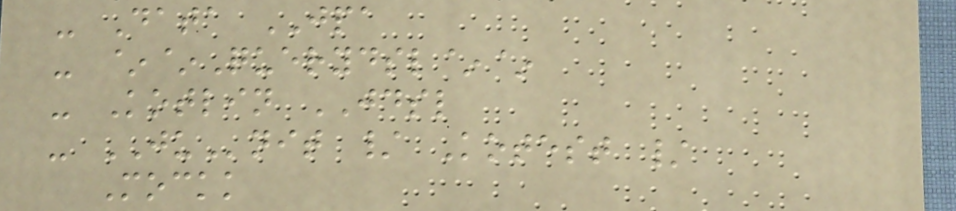- Data JPA
- ~~Querydsl~~
- Kotlin JDSL
- JUnit / Kotest /
Mockk
